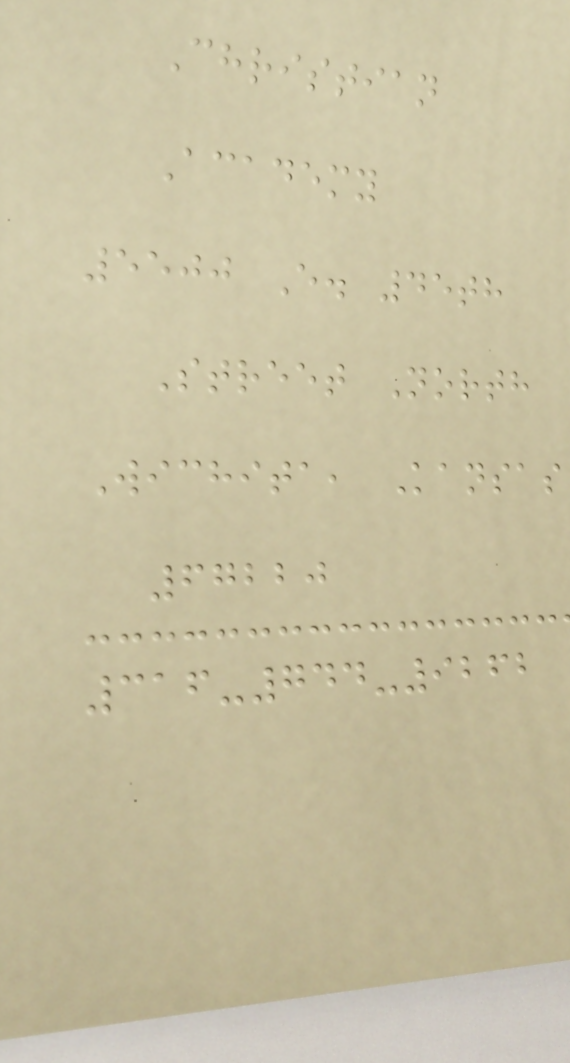Christian
Academy
5500 E. 45th
Street North
Wichita, Kansas
67220
316-744-9262
